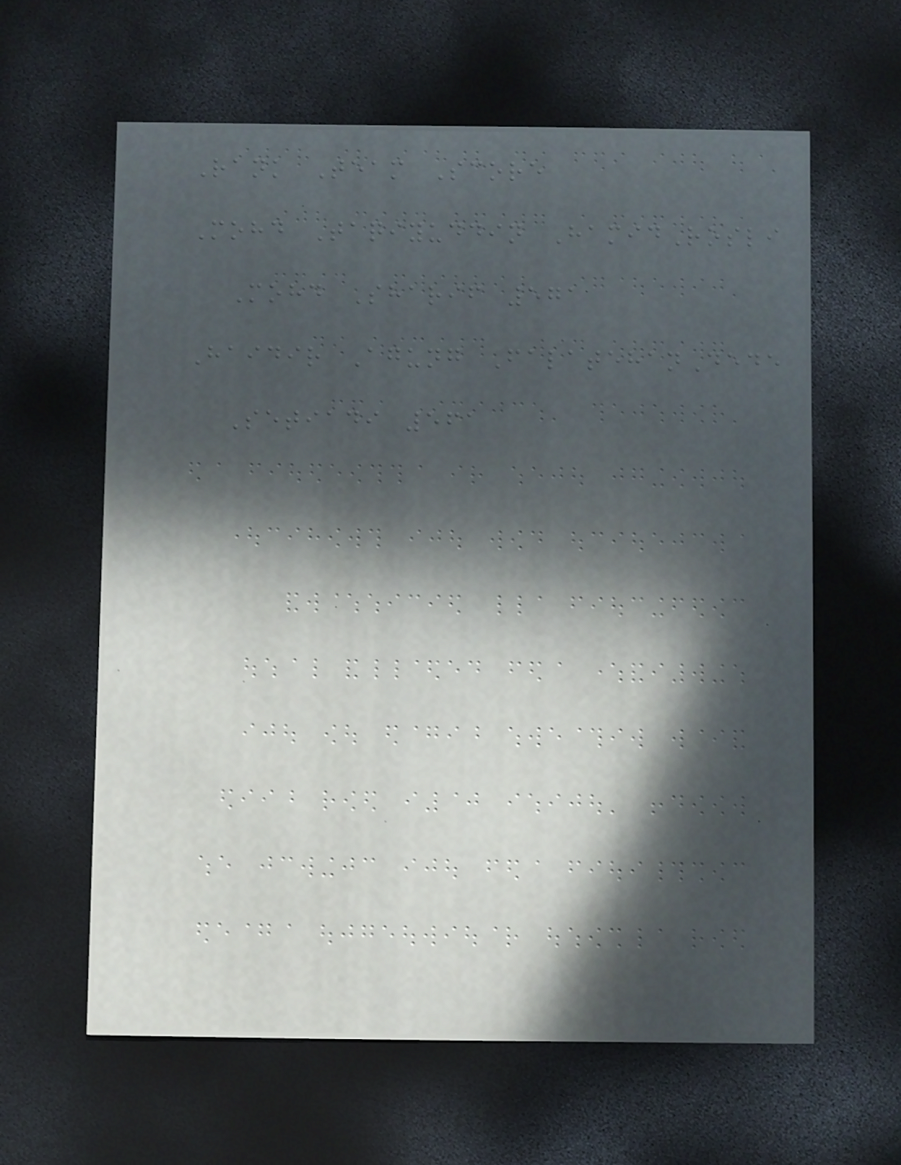Rank Team Score
Mohd Taqiyuddin HamidRosli
Mohd Sharif 571
Haidir Agung FalatehanDede
Setiadi 561
